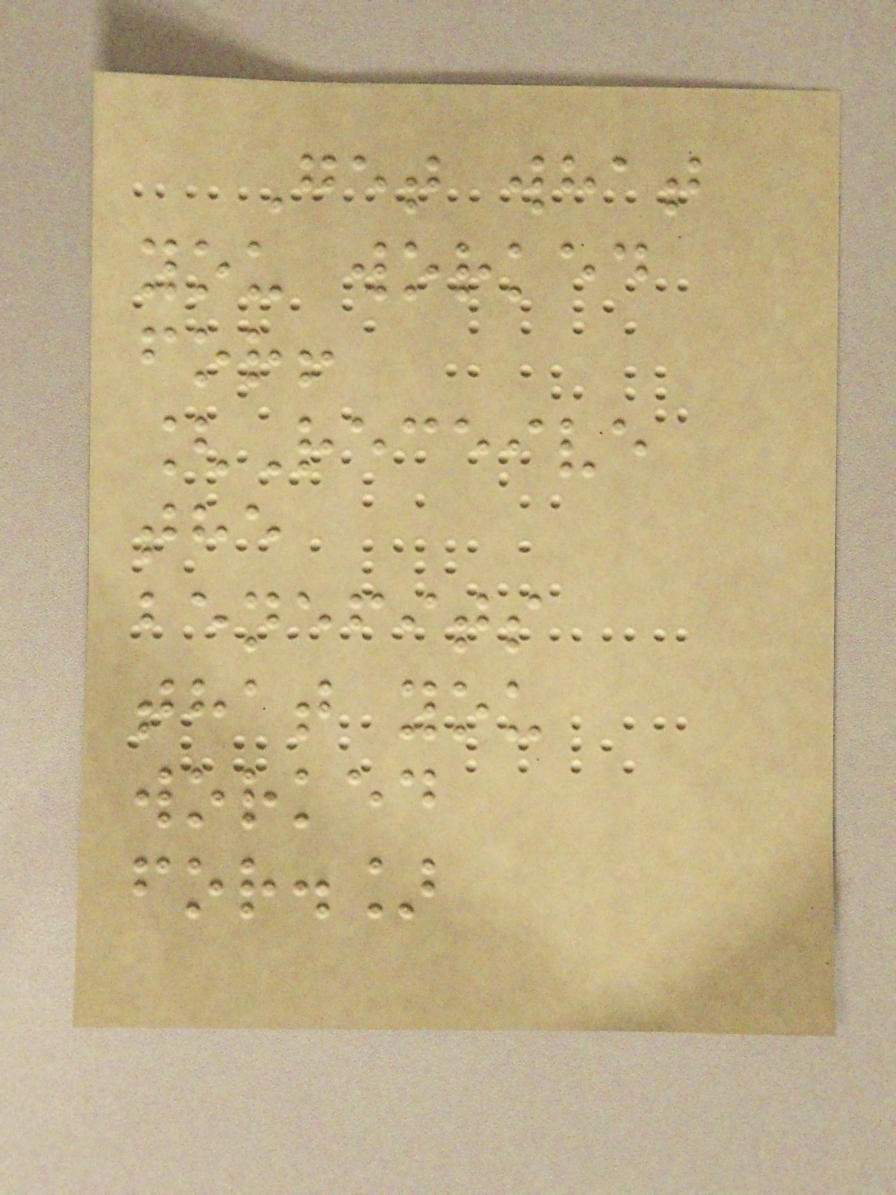Get what
you worked
for!
[Receive
the
benefits
that you
worked
for.]
